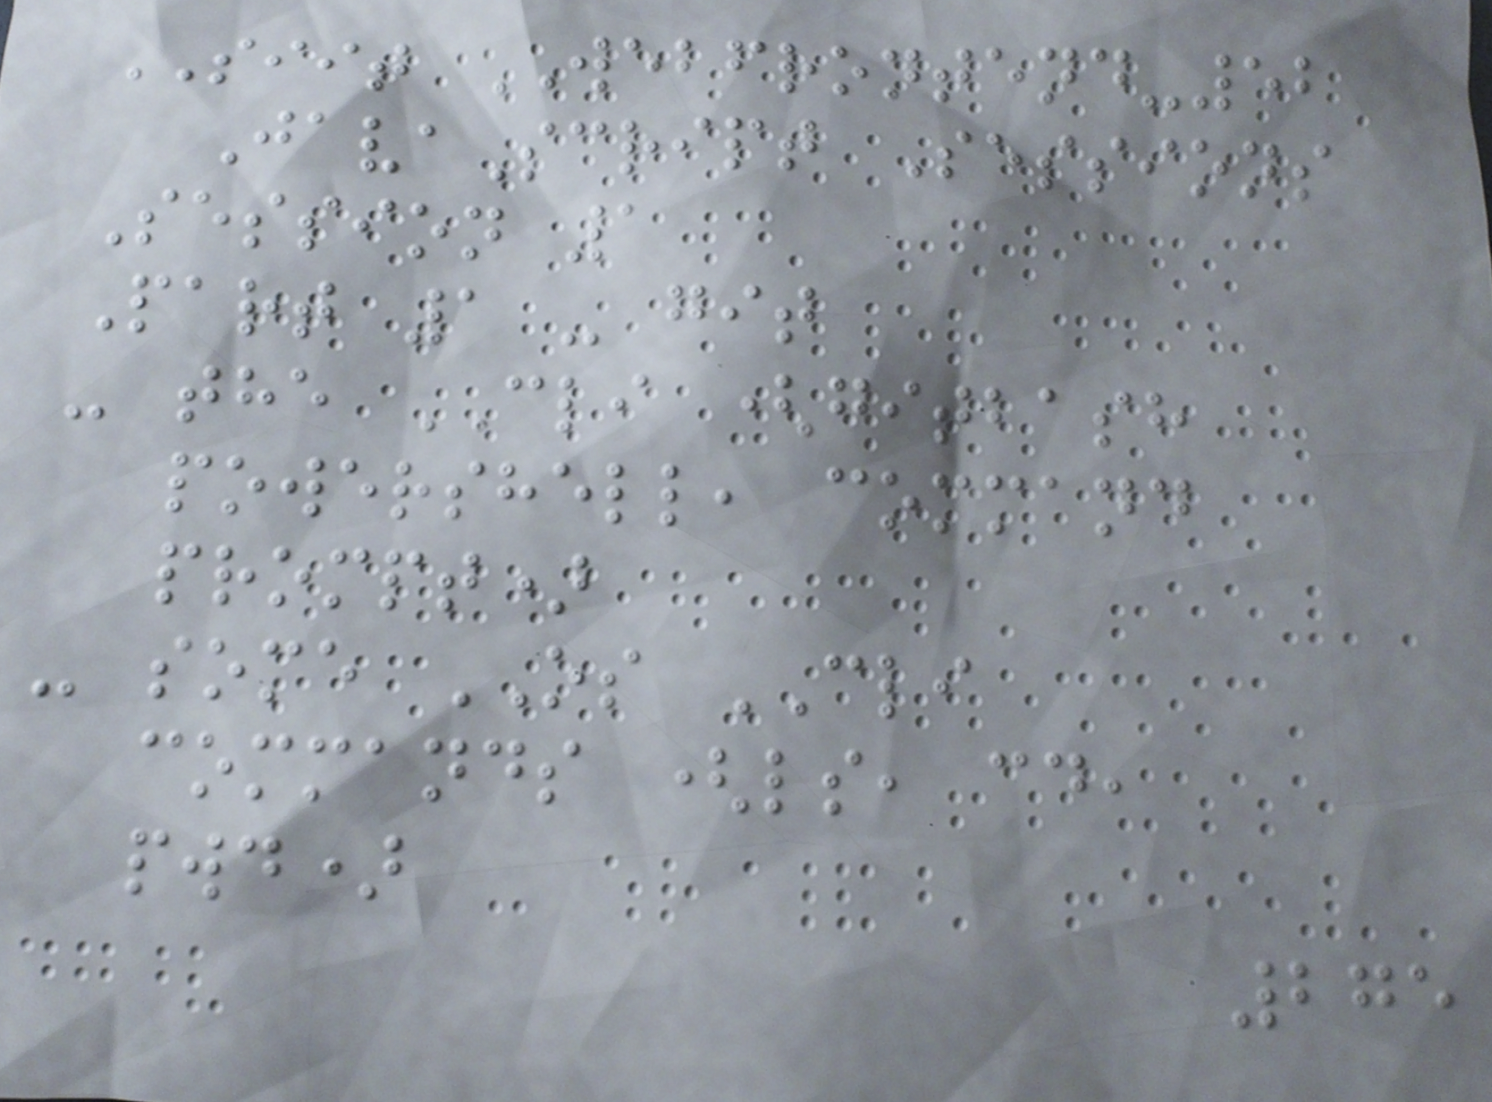SIIT WEBFRONTEND-52
JavaScript Sessions
Session 1
Part 1 - git
- the CLI (gitbash
powershell, command
prompt)
- some OS CLI
commands (ls, cd,
pwd)
275
